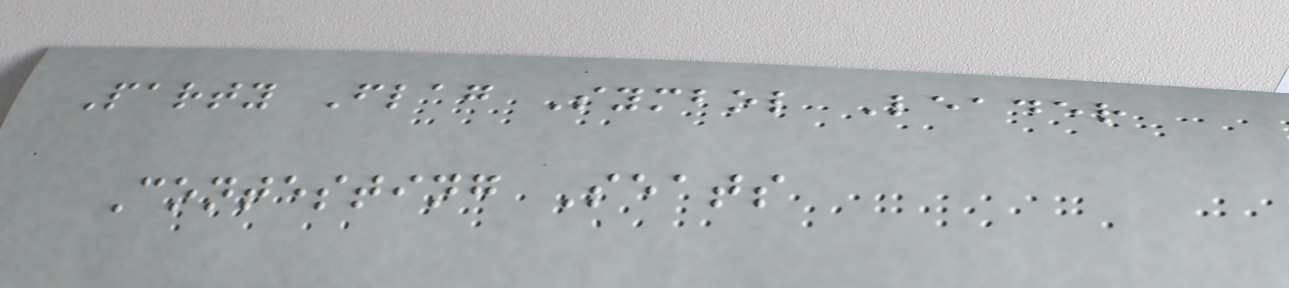Party Flag Symbol Leader
Contesting Seats
